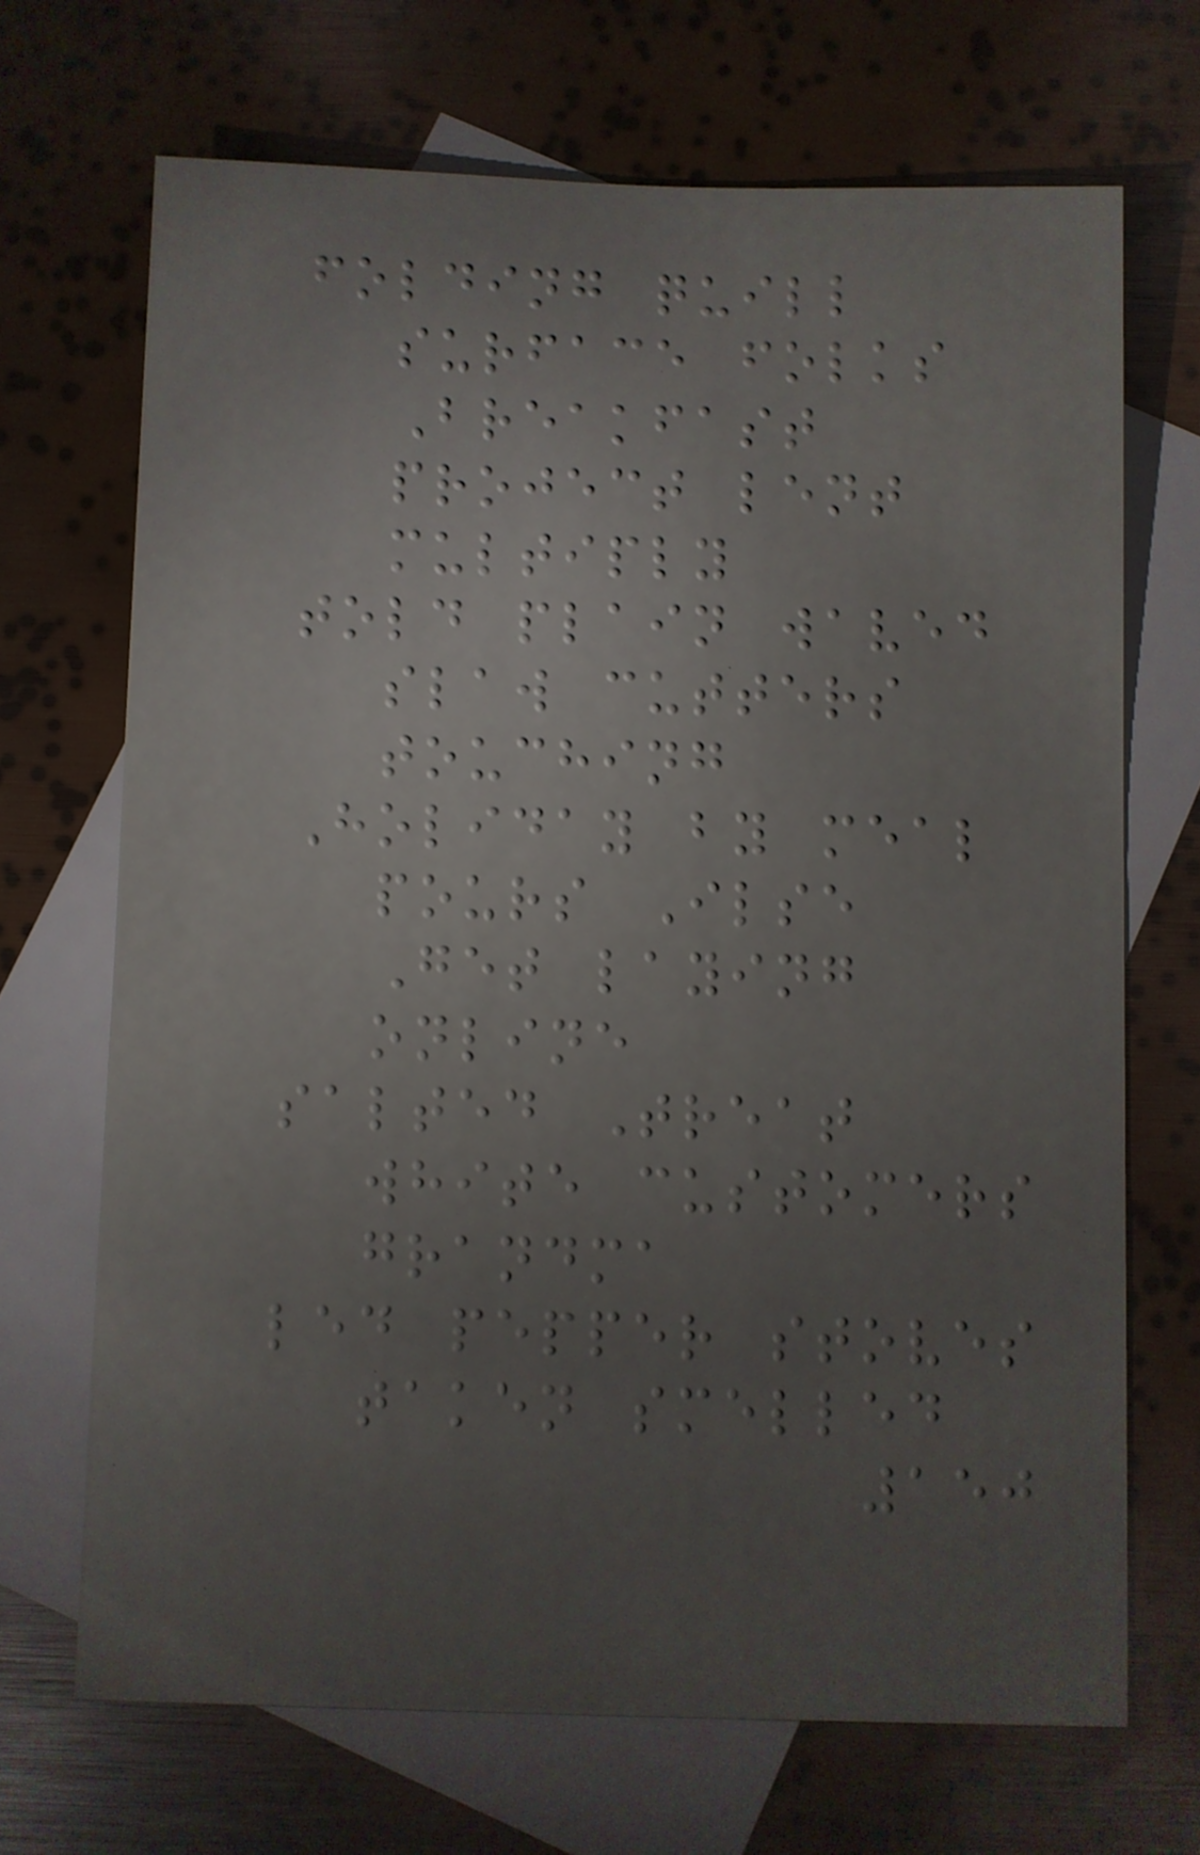folding quill
surface folks
Breakfast
project lent
multiply
told plain waved
slaw cutters
touching
Holiday by meal
pours Ilse
Get laying
online
salted Treat
white customers
grandma
led pepper stoves
taken smelled
150
